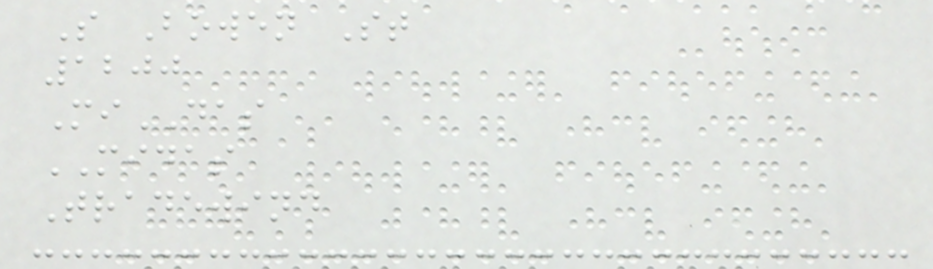S Bowen St
1200
MiDAS
MIDAS
Tradewind
